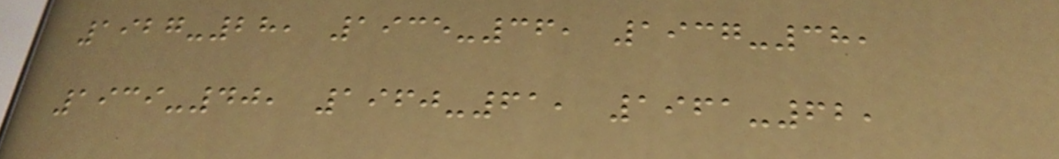1927-28, 1935-36, 1937-38,
1939-40, 1960-61, 1961-62,
